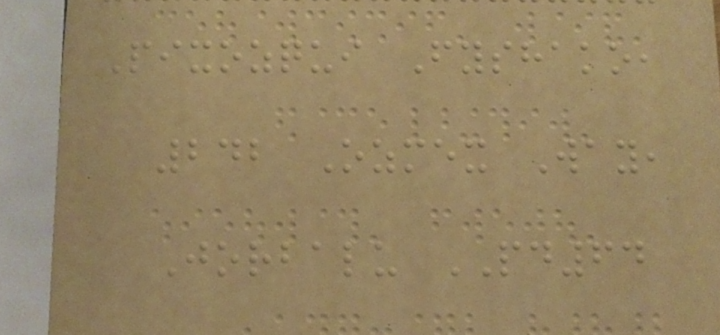Pixozqui Fyshako,
242 Ozmex Way,
Jorbalu PD64
